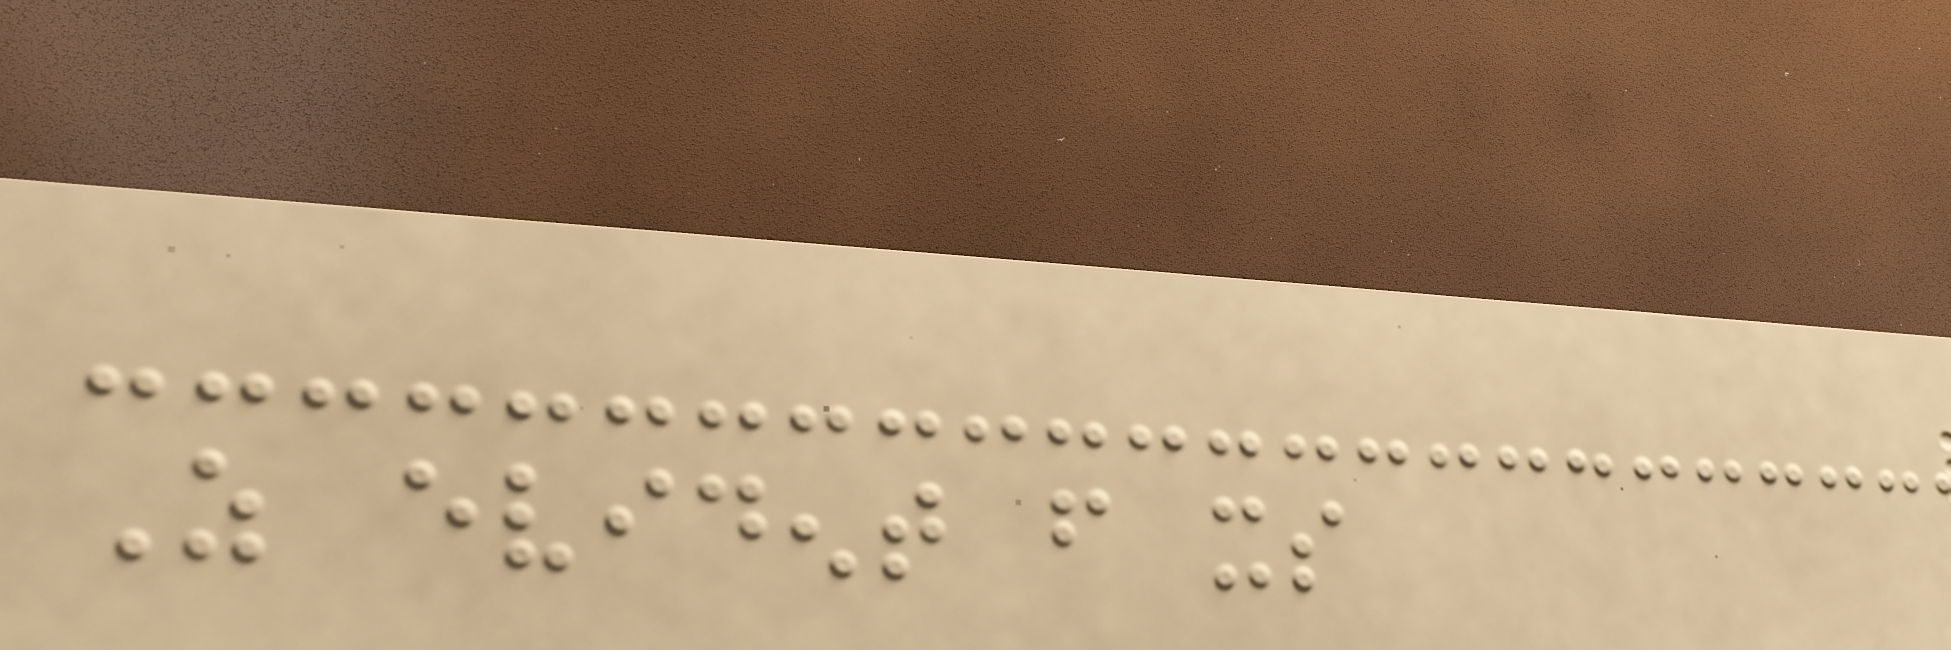As evident from its
